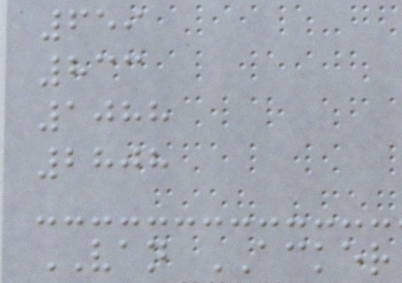659
833
1088
2808
VAN ACKER
